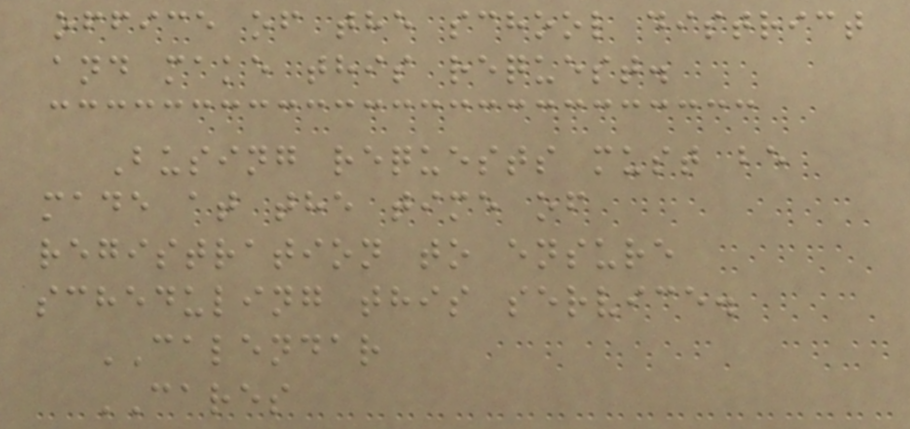office of the school district
and make this request.
Busing requests must be
made at the time of
registration to ensure
scheduling this service.
CALENDAR
CARES
